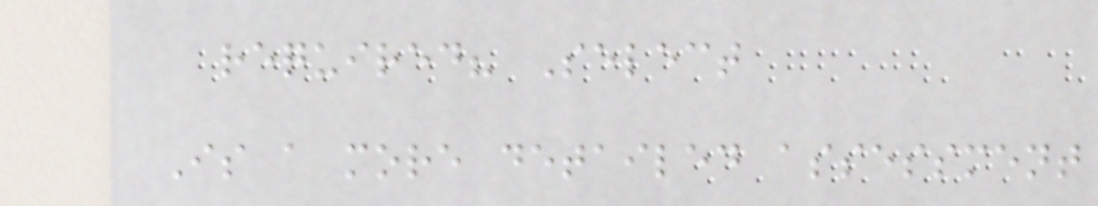required? Select
Is a more detailed assessment
